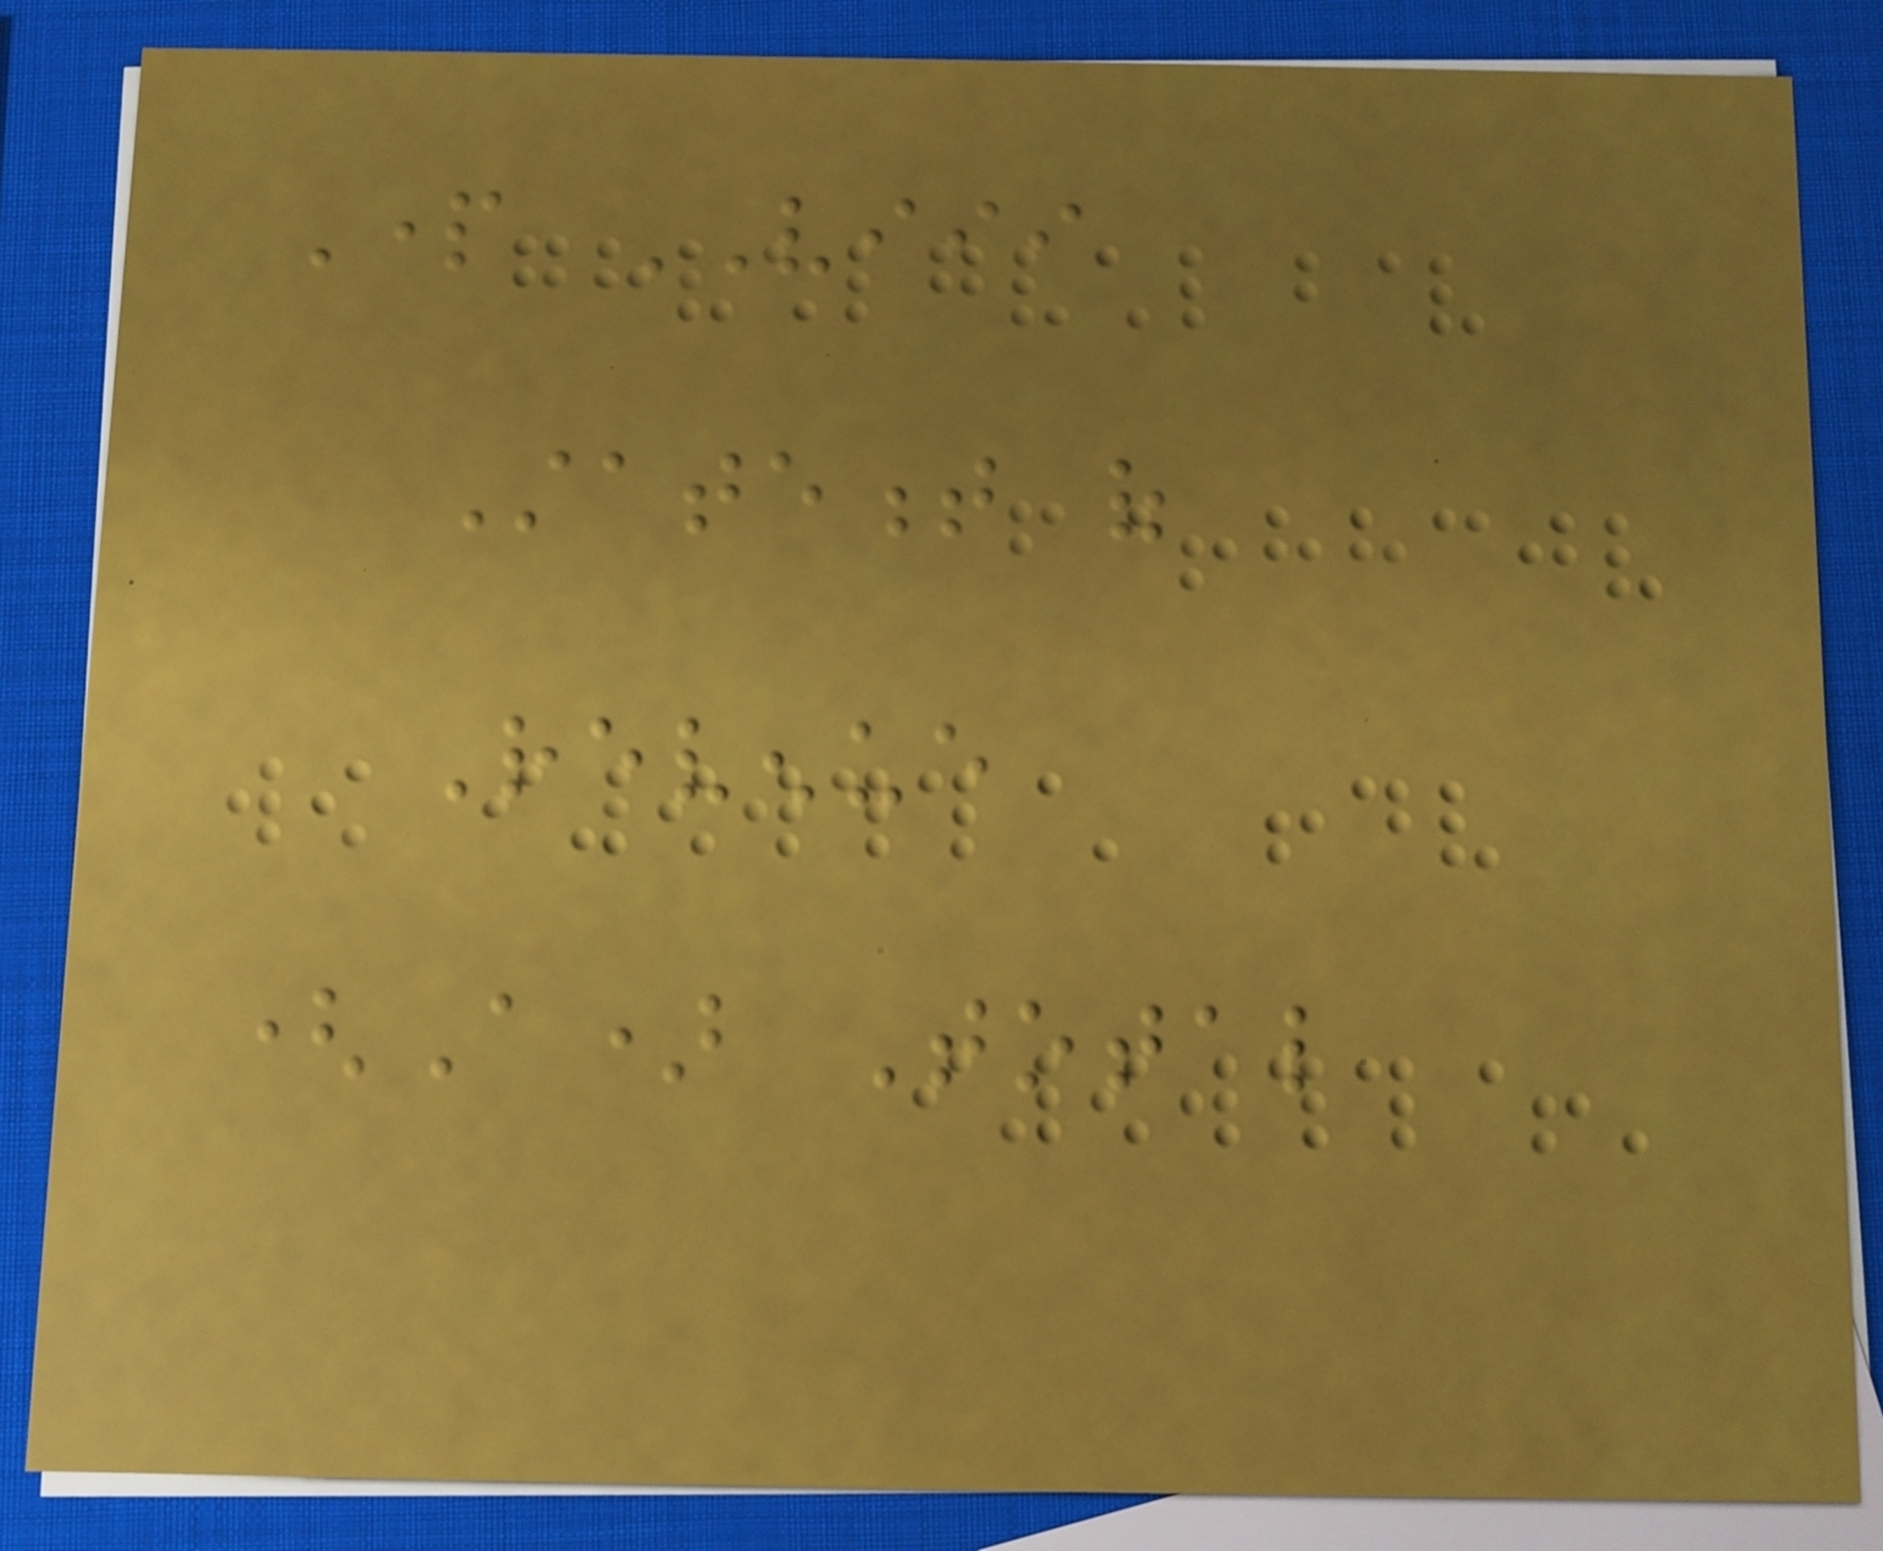Part VIII
Statement of
Revenue
(A) Total
